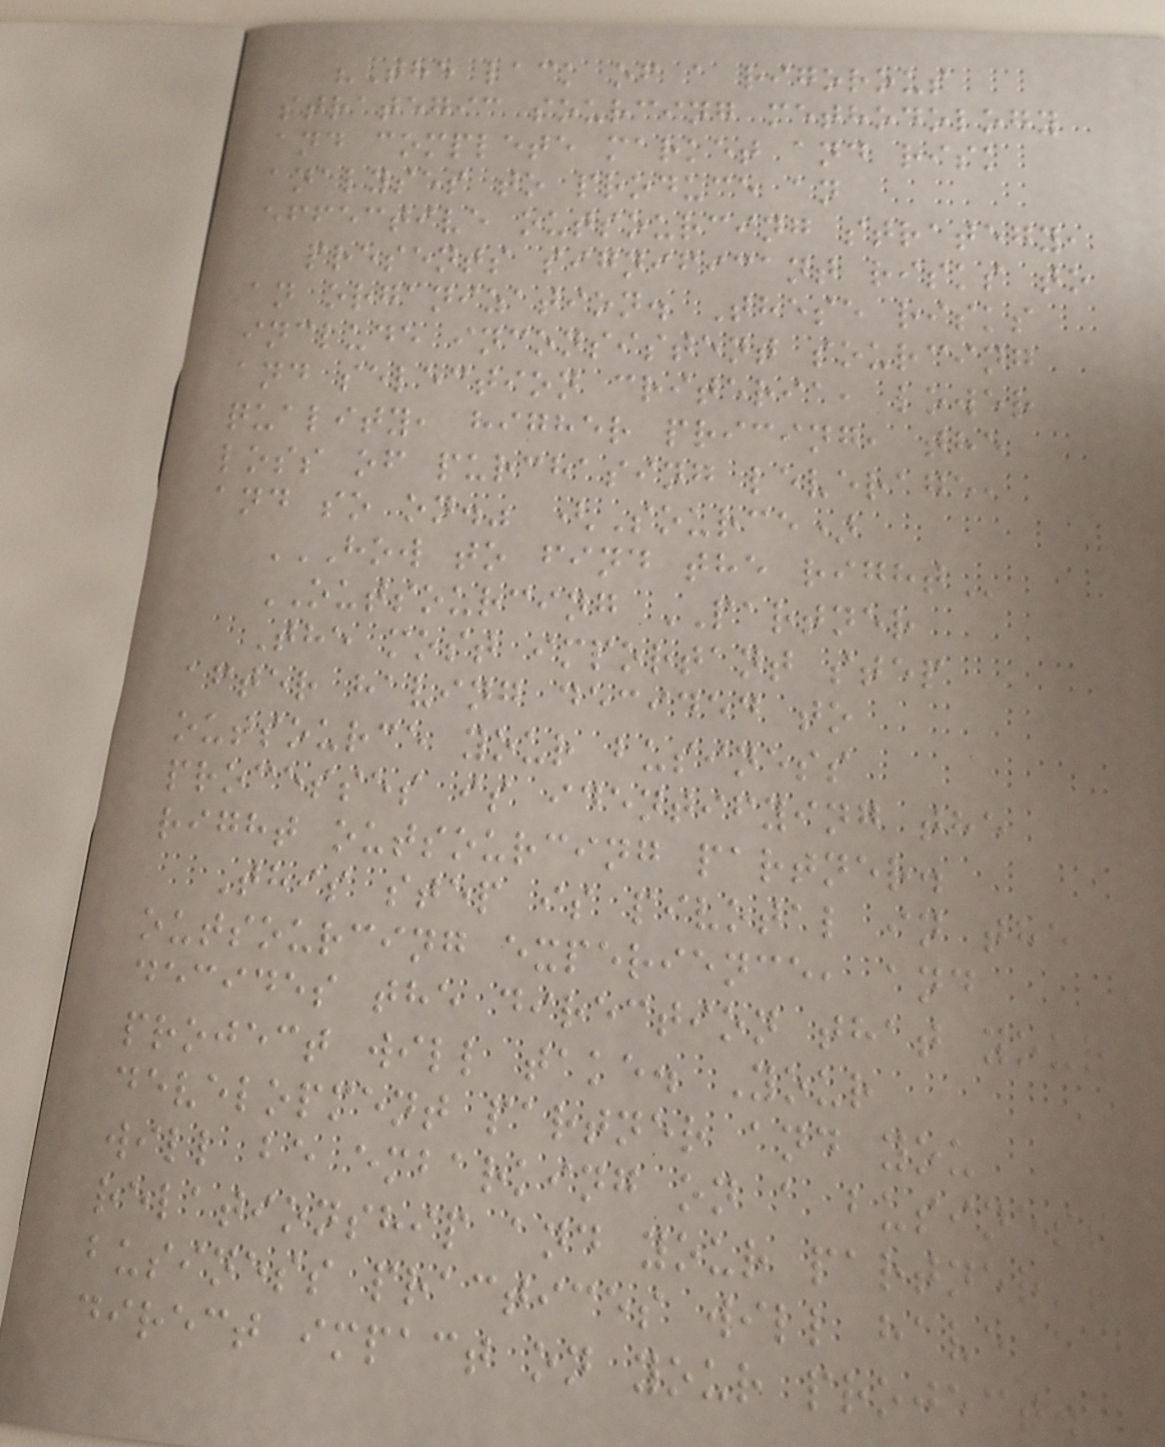"The lack of a rigorous
strategic sourcing methodology
and complete market and risk
analyses to produce an
effective outsourcing strategy,
presents significant risks to
an organization. These risks
include inconsistent sourcing
and selection criteria, lower
quality, higher pricing, the
loss of purchasing leverage,
and so on." (Source)
HOW TO FIND THE RIGHT
OUTSOURCING PARTNER
The most important step
after having decided to
outsource your business
processes is identifying the
right outsourcing partner.
This step is pivotal in the
outsourcing experience, and
decides the direction that your
project will take. Your
development partner and you
will be embarking on a business
relationship and your partner's
business practices will have a
direct impact on your project.
